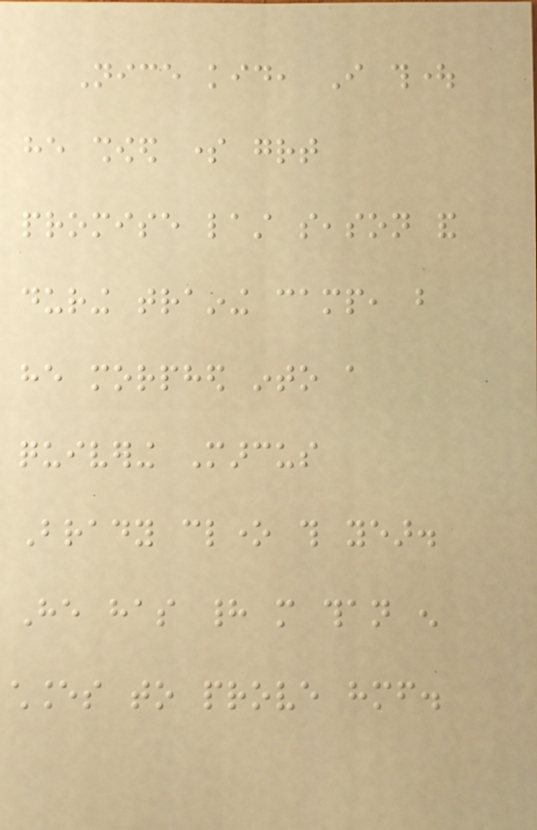Nice kid, I thought
he showed some great
promise last season and
during training camp, but
he morphed into a
quivering Marcus
Brady clone this year.
He has had more than enough
chances to prove himself.
